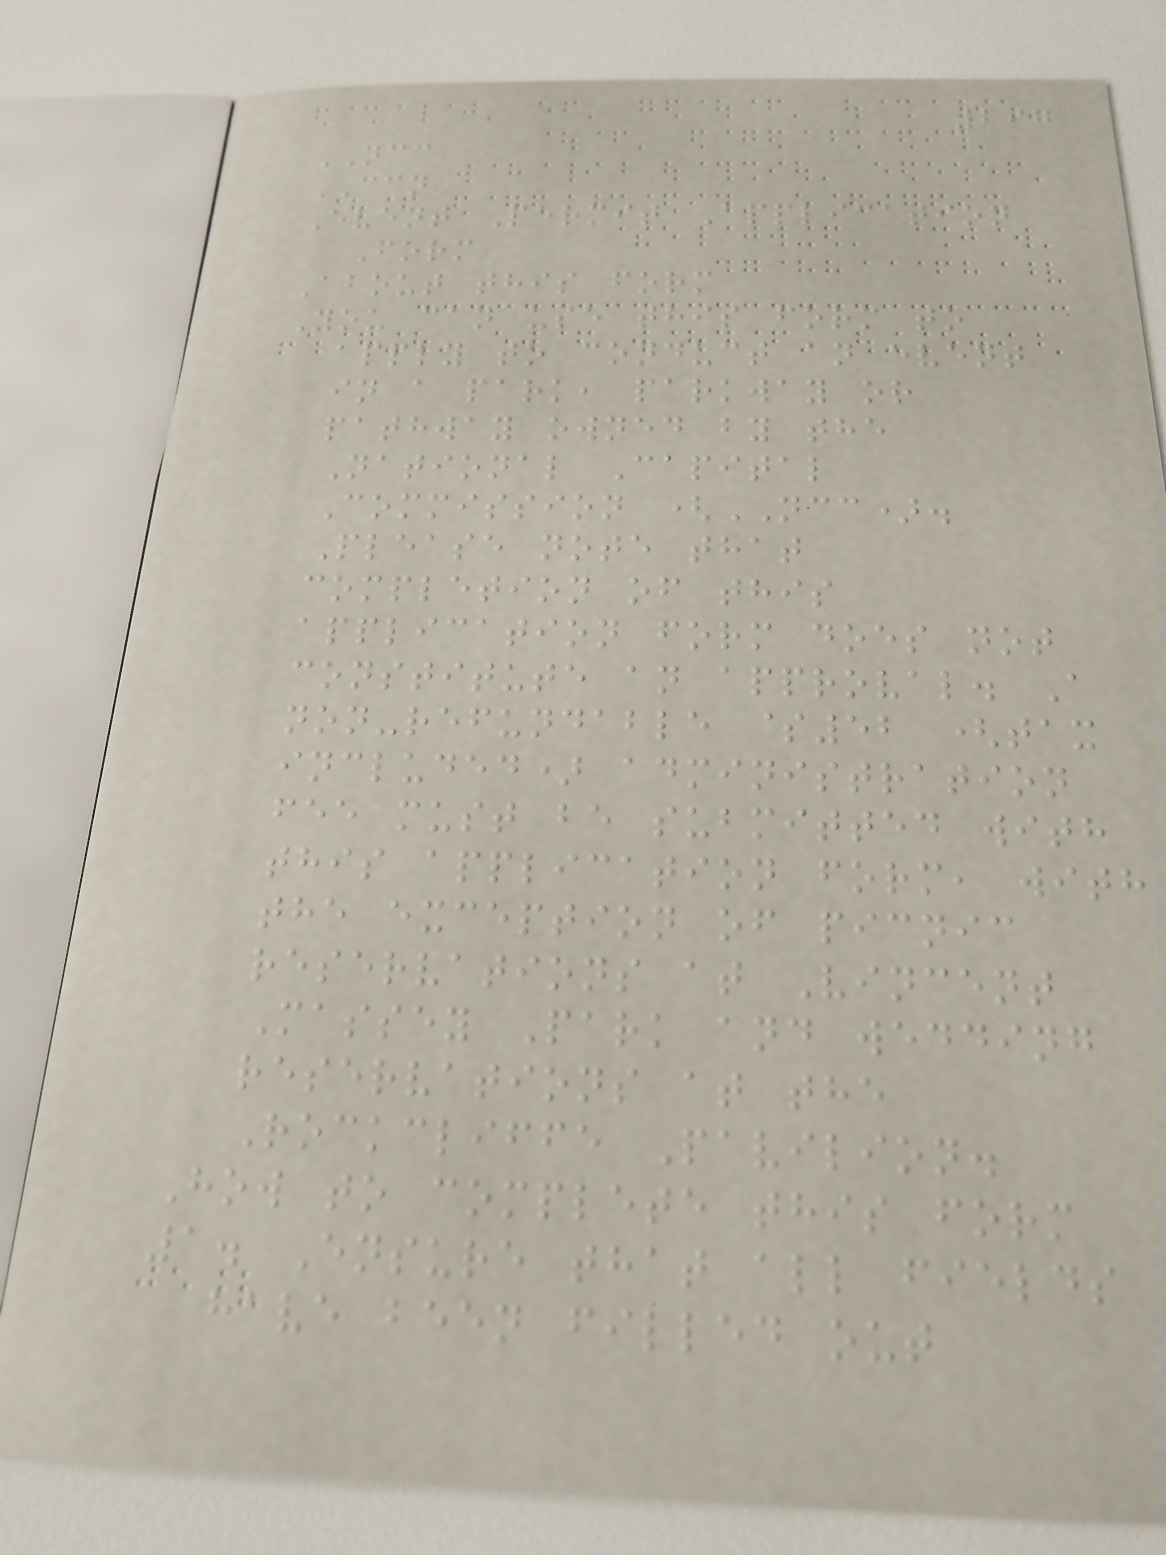297
NCC
CCN
Event Permit Application
Form
About this form
You can use this form to
apply to conduct an event
in a park, parkway or
pathway owned by the
National Capital
Commission (NCC).
Please note that
completion of this
application form does not
constitute an approval. A
non-refundable $52 (tax
included) administration
fee must be submitted with
this application form, with
the exception of picnic
reservations at Vincent
Massey Park and wedding
reservations at the
Rockcliffe Pavilion.
How to complete this form
1. Ensure that all fields
have been filled out
